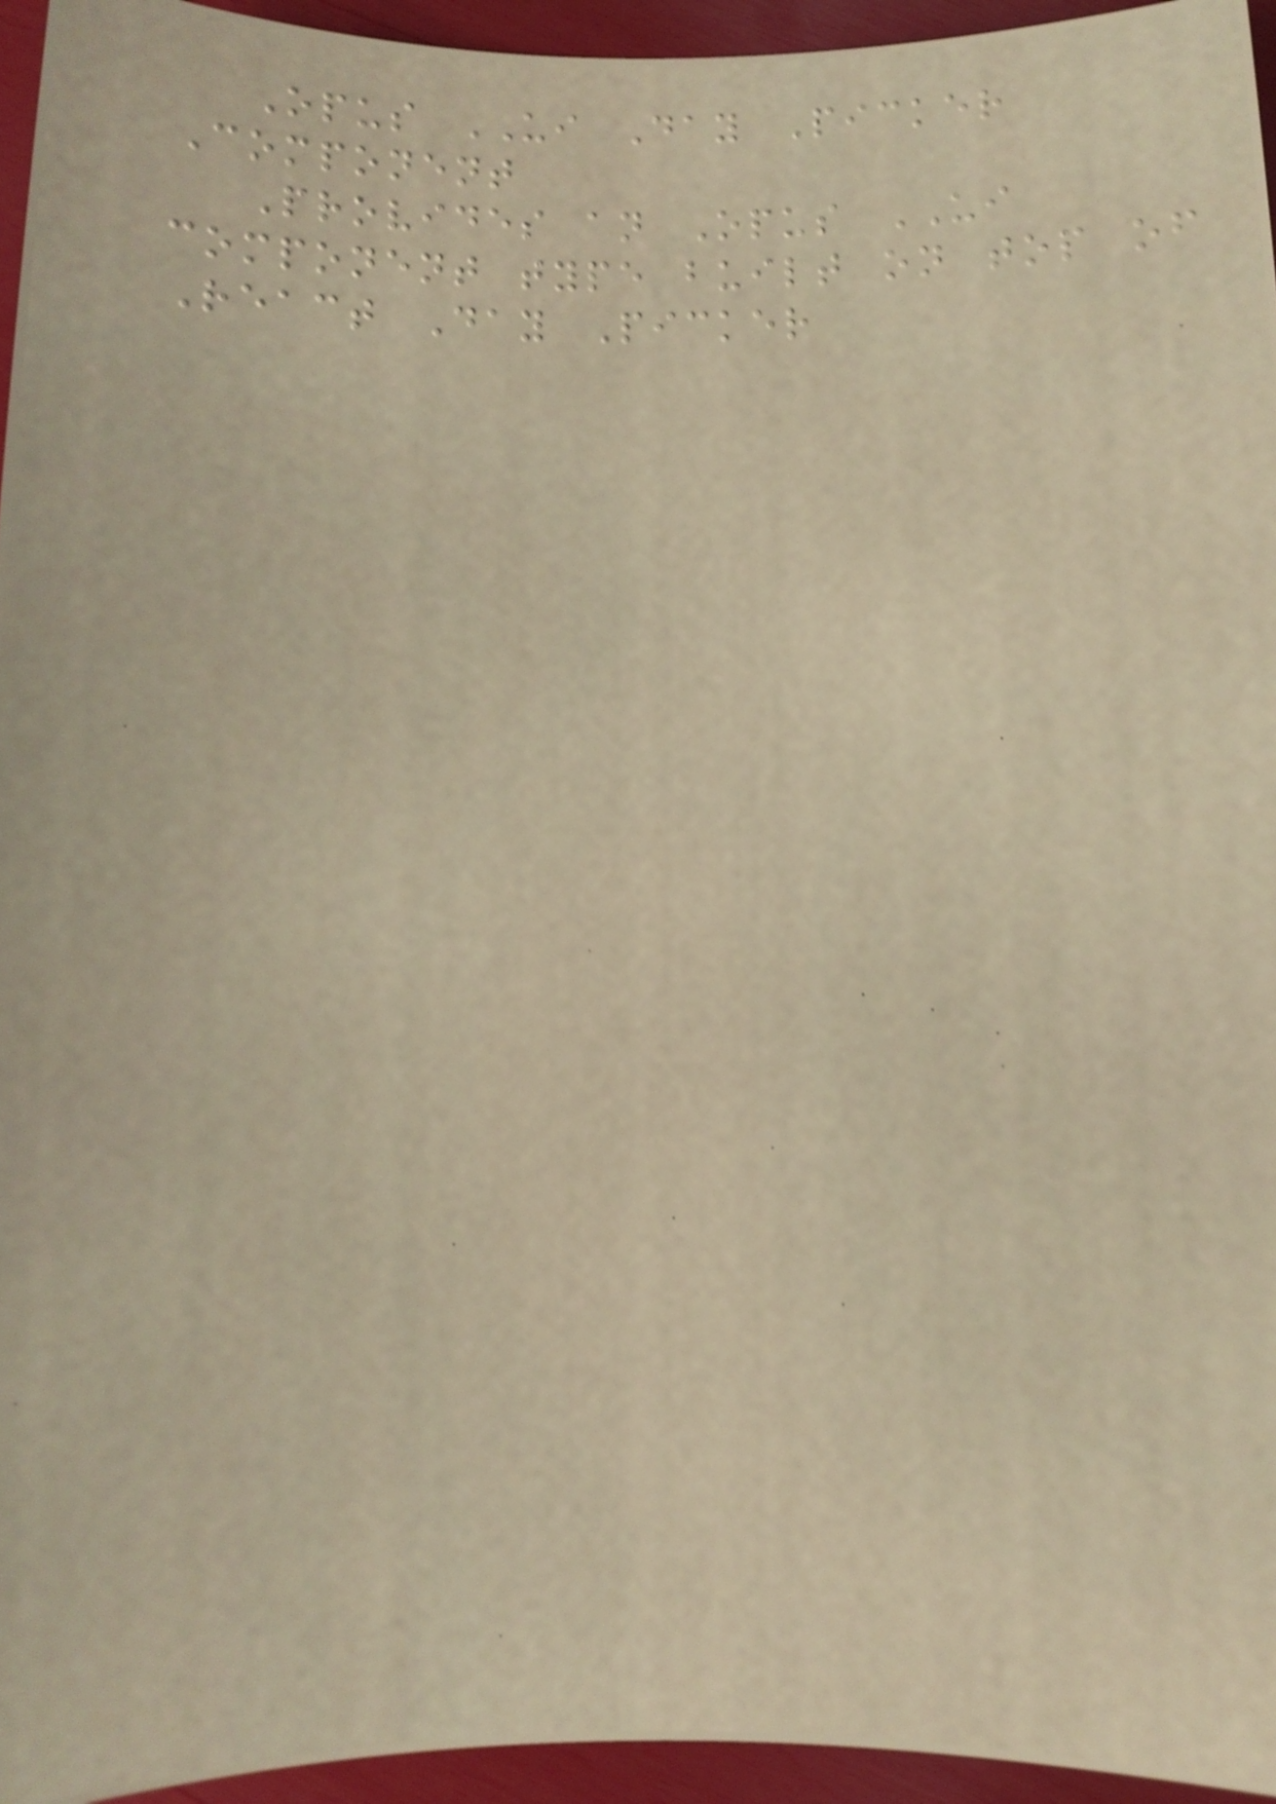Opus UI Day Picker
Component
Provides an Opus UI
component type built on top of
React Day Picker
